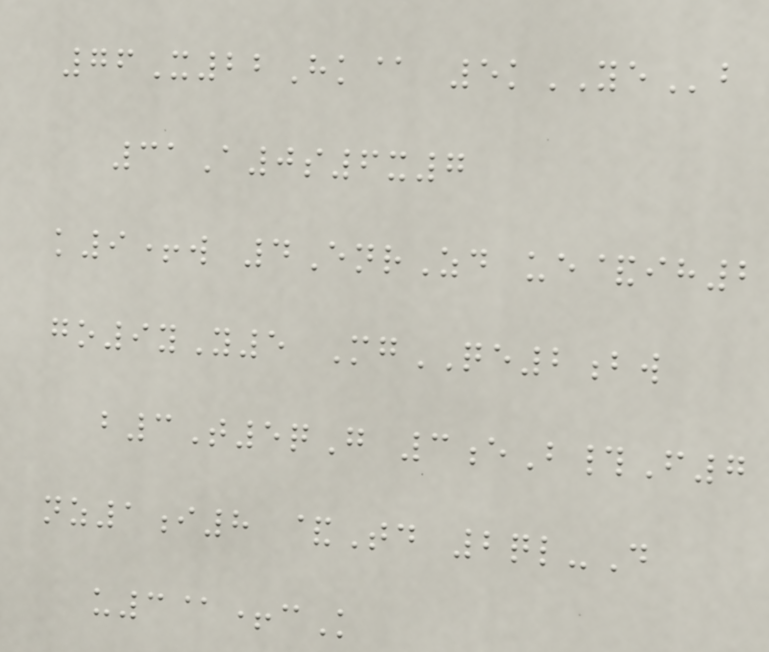76X22Hk@ 5kYEb
31A0s6x7
k9+w 4EnrZd ue&ih2
go9yY5 MgQE2bw
b3T5qG 3eB#F7
nz1i8 &Td 2ql-D
u3@+cK
